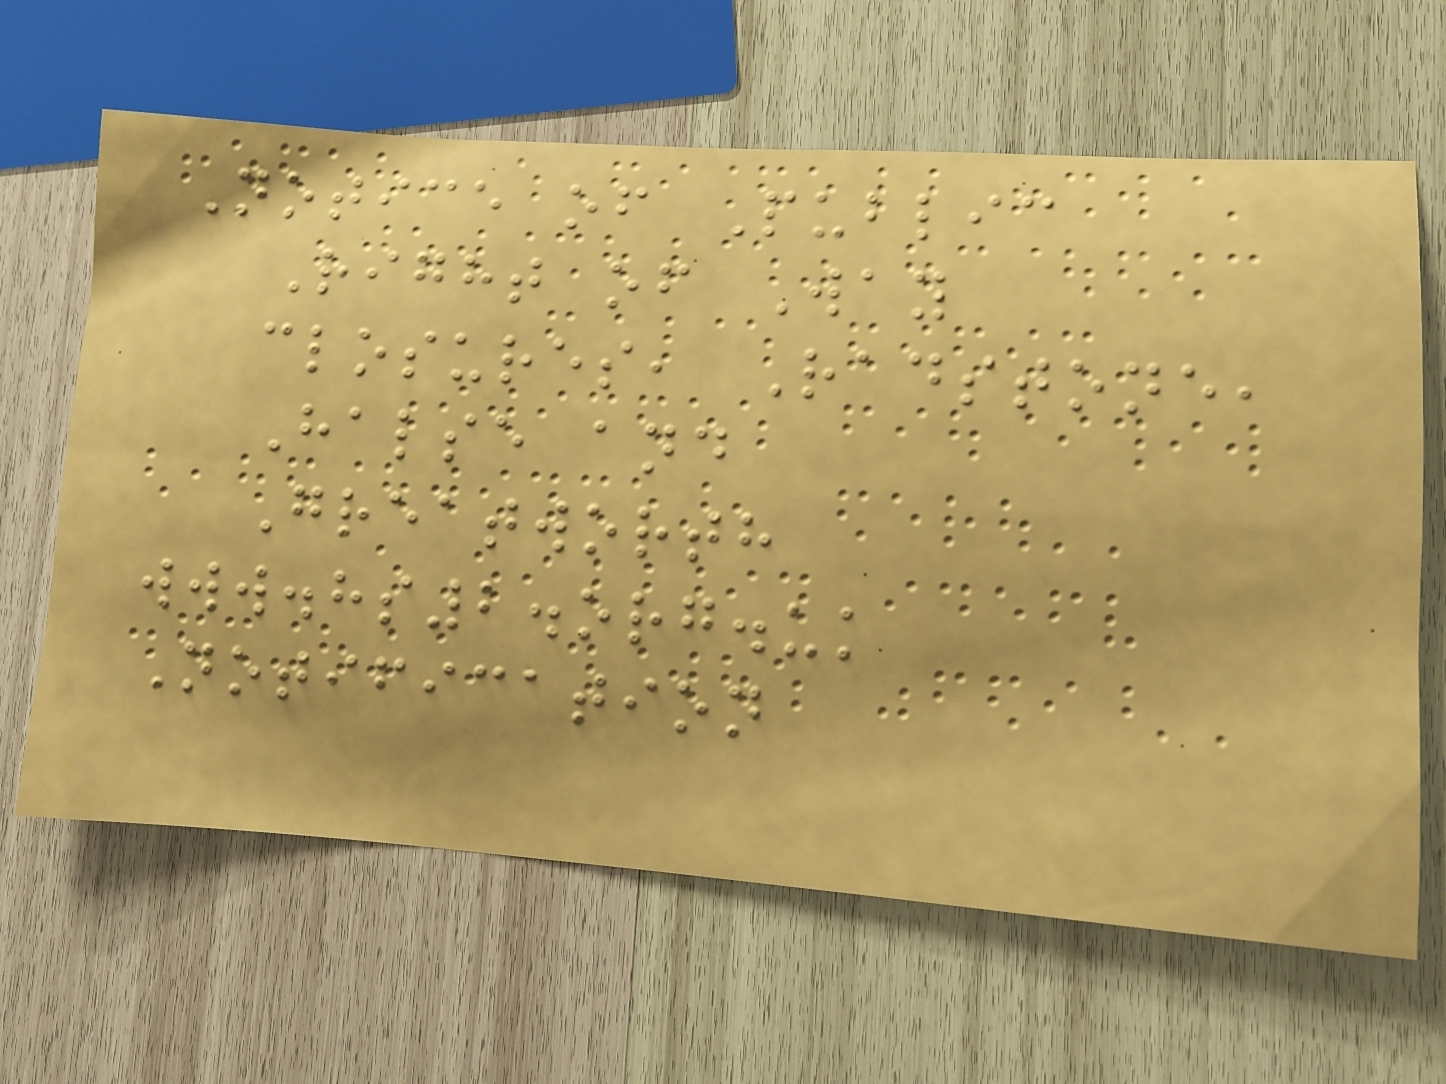Notice of Public
Right of Way
closures, Radstone,
Halse and
Greatworth
www.hs2.org.uk
Notification
